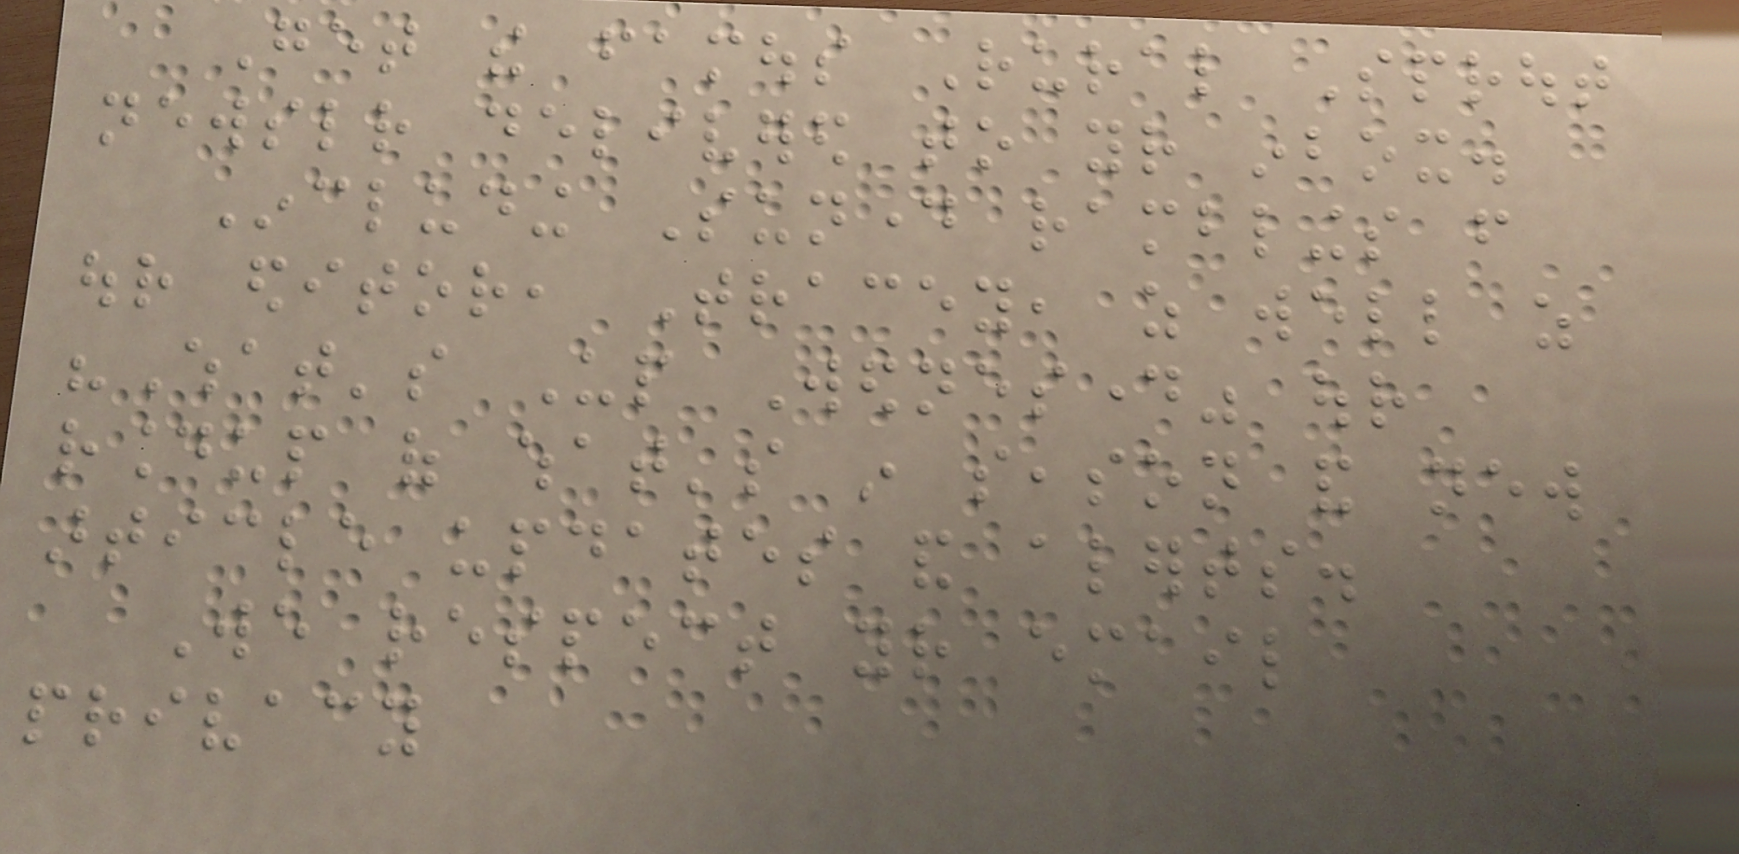Get the famous Rural Sprout
newsletter delivered to your inbox.
Including Sunday ramblings from
our editor, Tracey, as well as
"What's Up Wednesday" our
roundup of what's in season and new
article updates and alerts.
We respect your email
privacy
